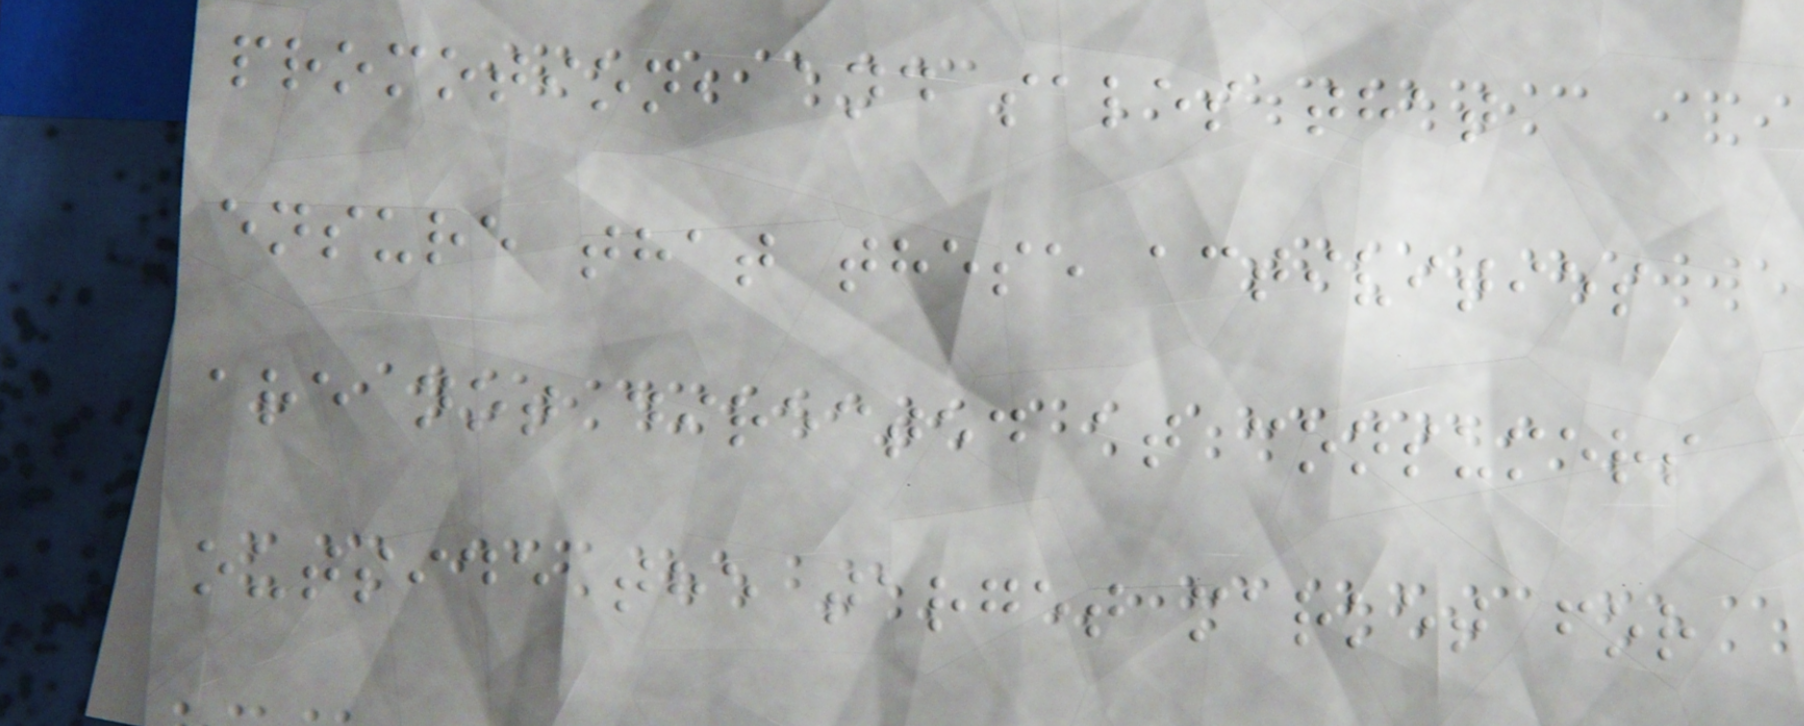promotion, and sales that
ensure that these activities
are not directed at consumers
outside the target market for
